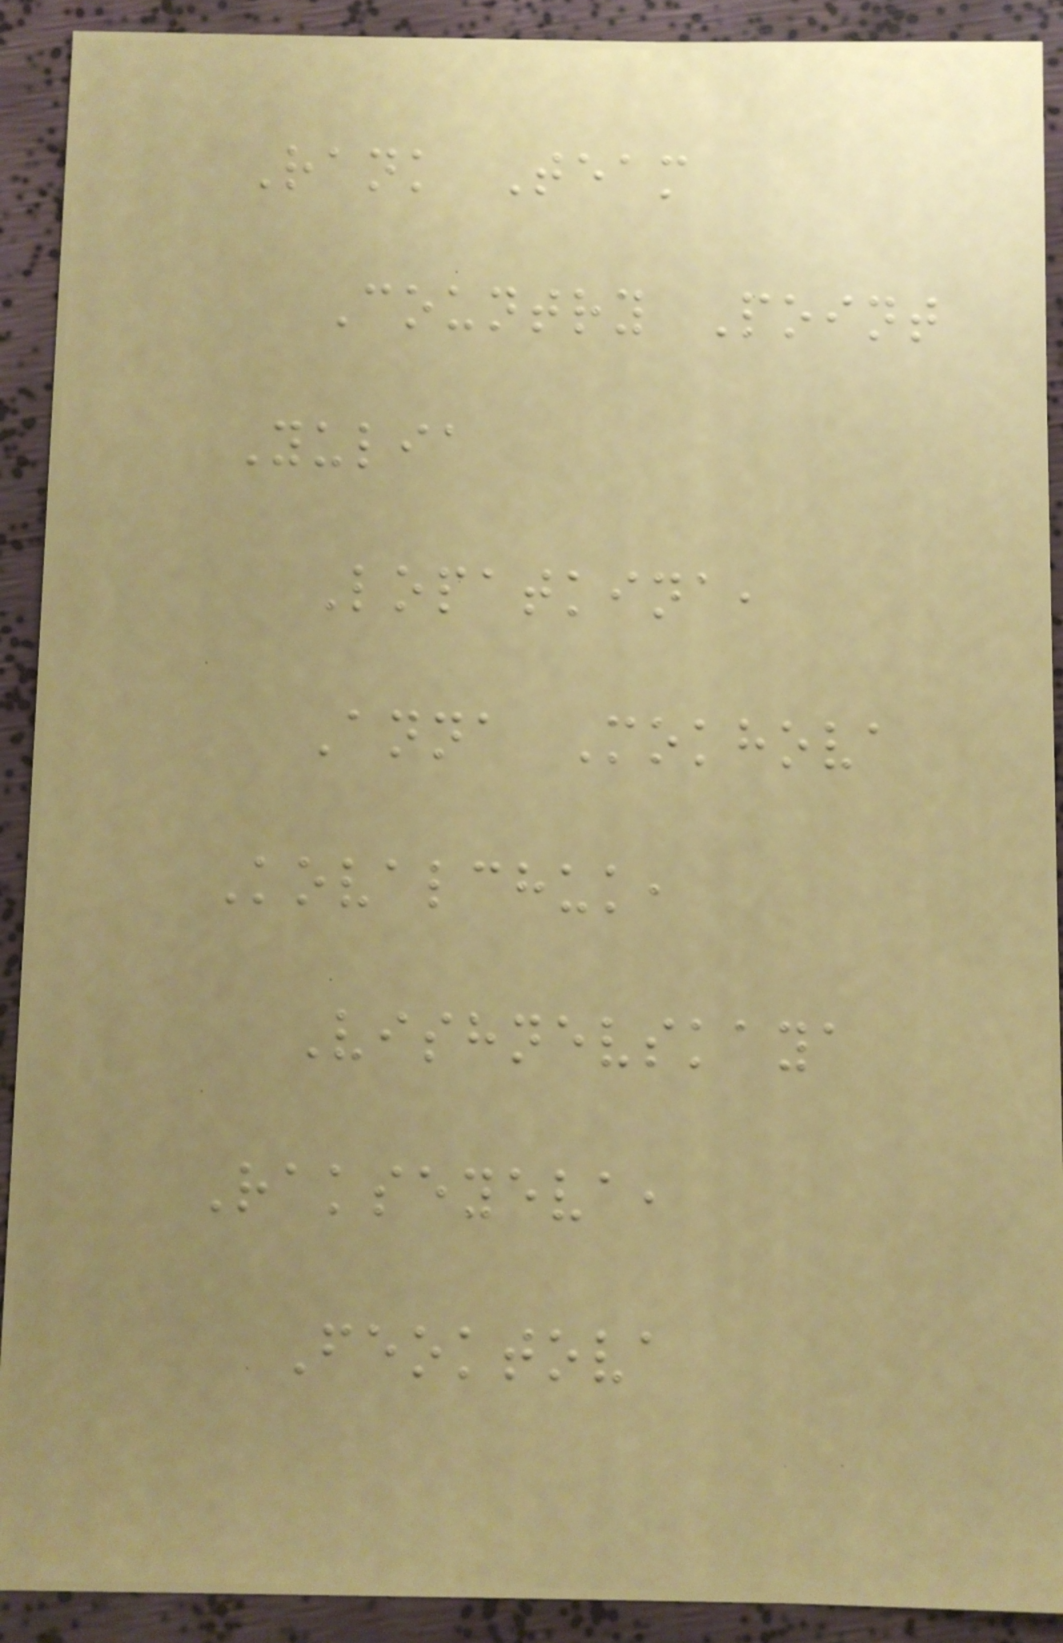Rank Team
Country Point
Yulia
Lopatkina,
Anna Mokhova
Kovalchuk,
Vishnevskaya
Rakseyeva,
Feoktova
